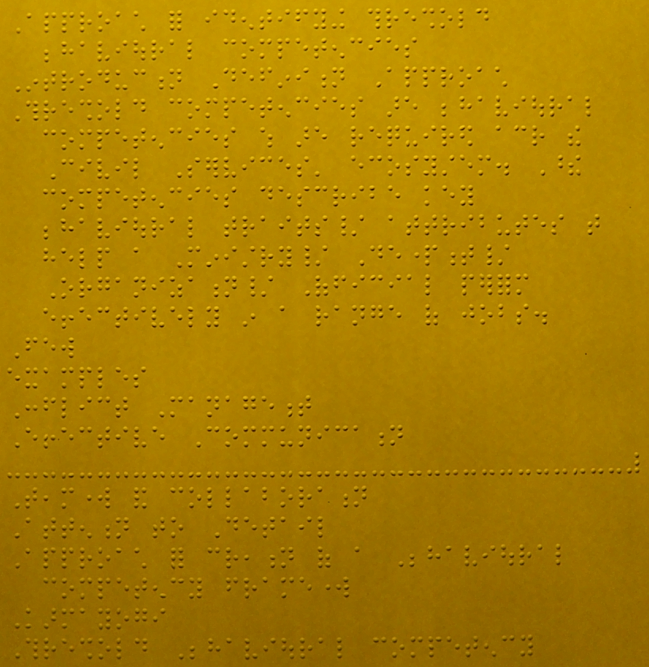Approach for identifying threshold
behavioural competencies
Introduction Definition Approach
Threshold competencies are behavioural
competencies which are required across the
Civil Services' ecosystem. These
competencies describe key
behavioural traits/ attributes that
help a Ministry/ Department/
Organization/ Official perform
effectively in a range of jobs.
Few
examples
Conflict Management
Effective Communication
Teamwork and collaboration
Attention to Detail
Approach for creation of a Behavioural
competency framework
Karmayogi
Threshold Behavioural competency
